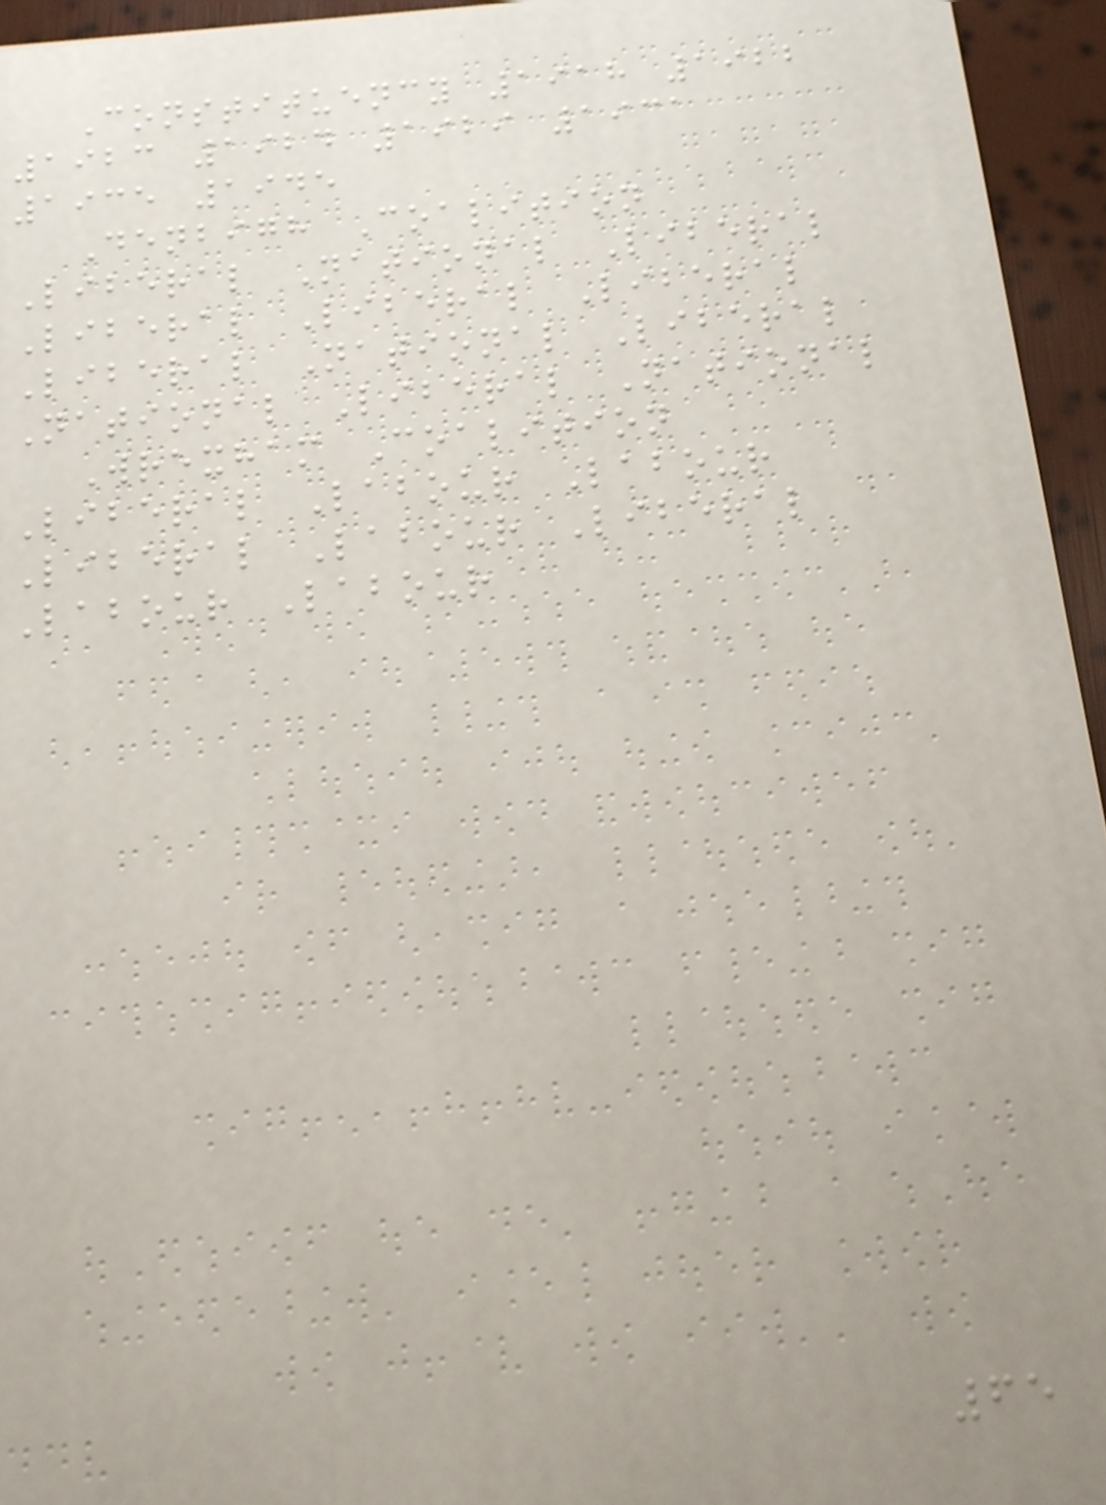Constituency 1918 1922
1923 1924 1929 1931
1935 1945
Denbigh Coalition
Liberal National Liberal
Liberal Liberal Liberal
Liberal National Liberal
National Liberal National
Wrexham Coalition
Liberal Labour Labour
Liberal Labour Liberal
Labour Labour
65
